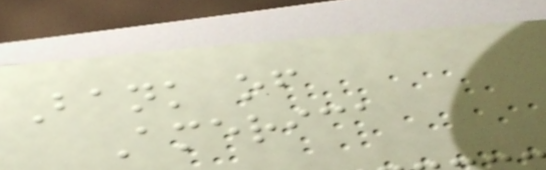Bank of
America
